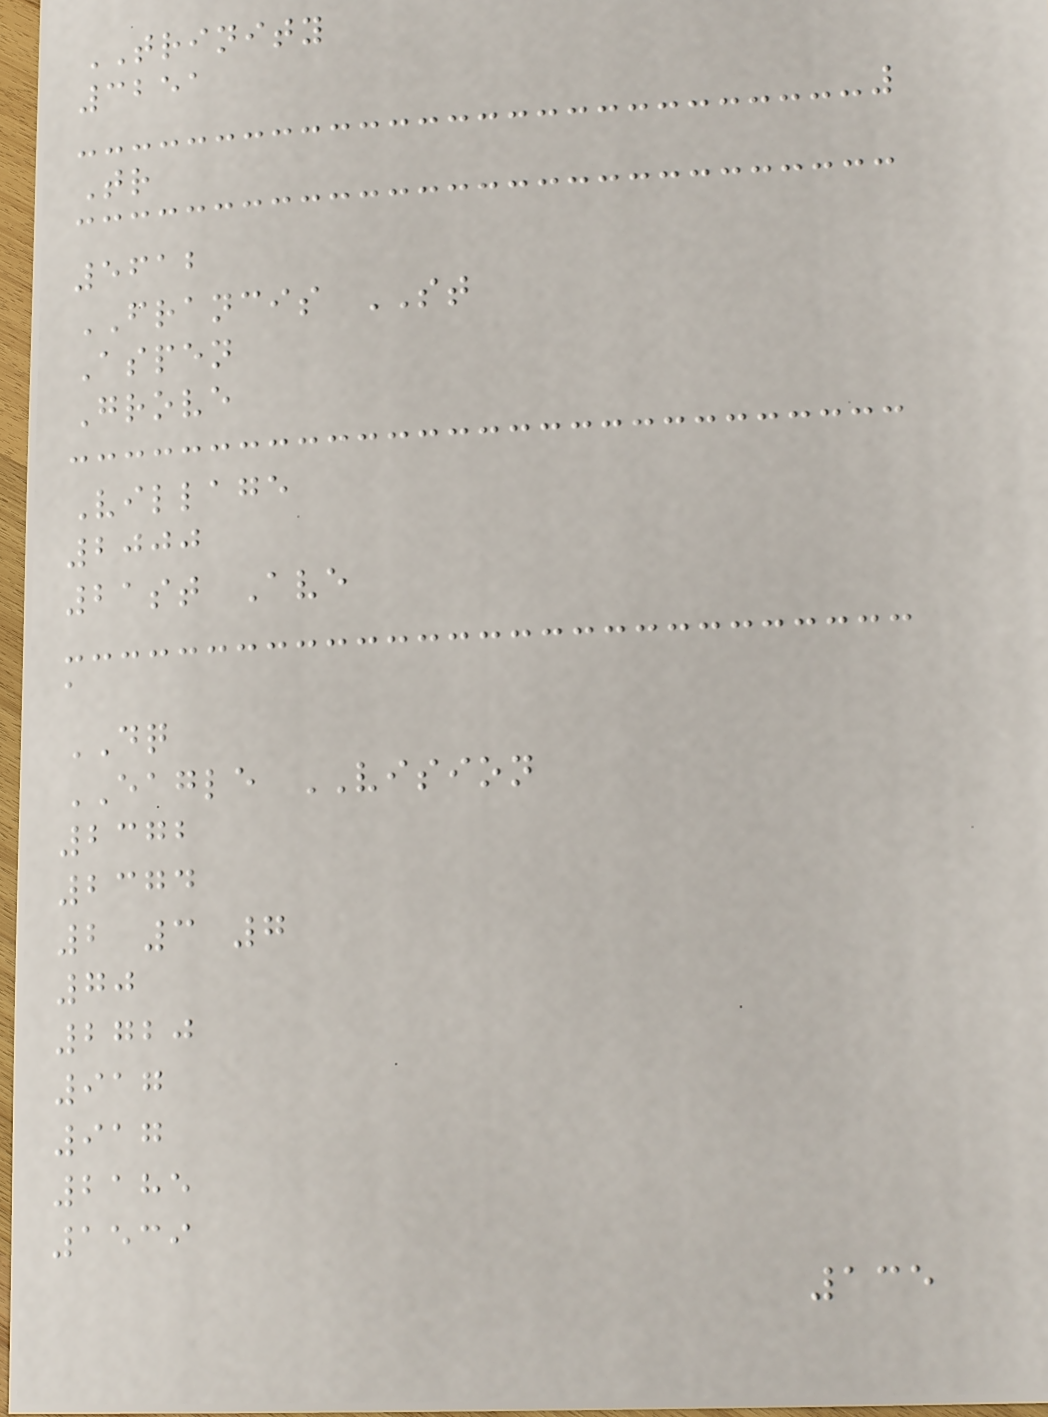TRINITY
3251
Tr
5612
FRANCIS ST
Aspen
Grove
Village
2000
21st Ave
a
DQ
EAGLE VISION
2372
2374
2 3 7
70
2720
917
917
2185
1539
135
